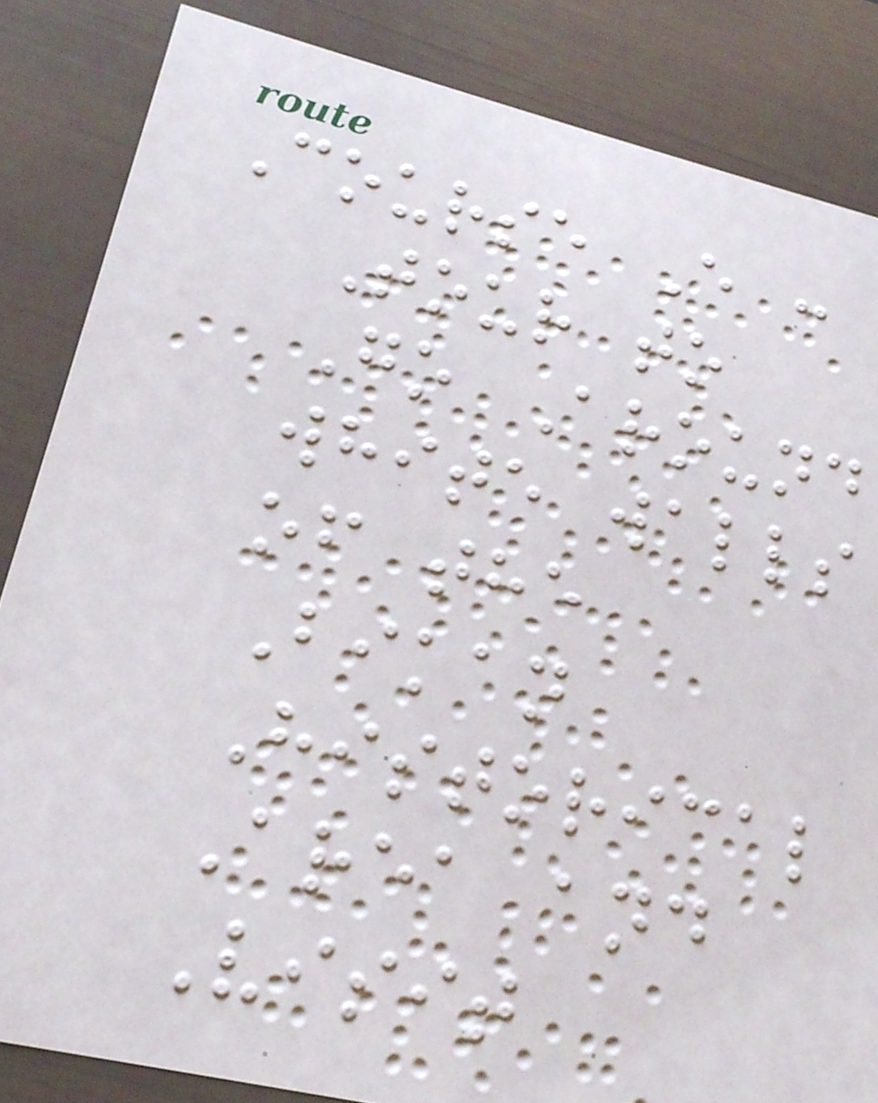Course E :
Tour to
Go Around
white walls
of the
Bikan
Historical
Area and
Visit
